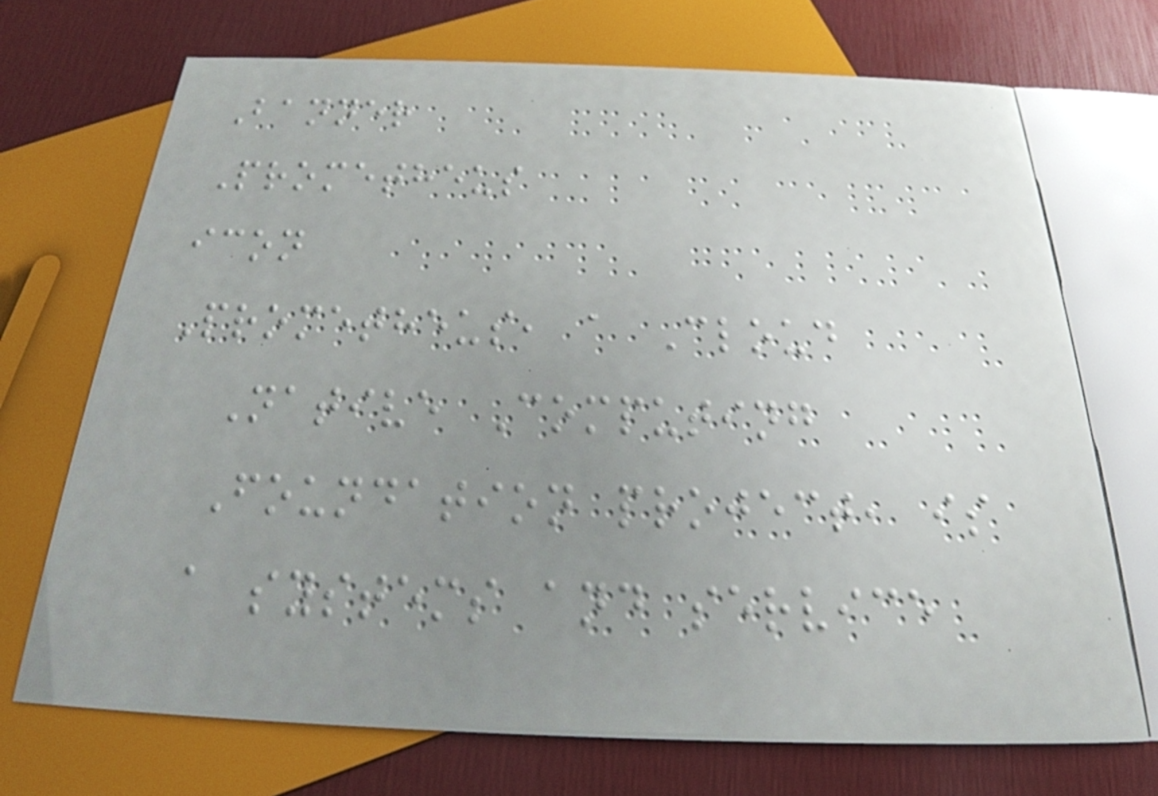Banner
Prometheus
icon
Prometheus, a Cloud
Native Computing
Foundation project, is
a systems and service
